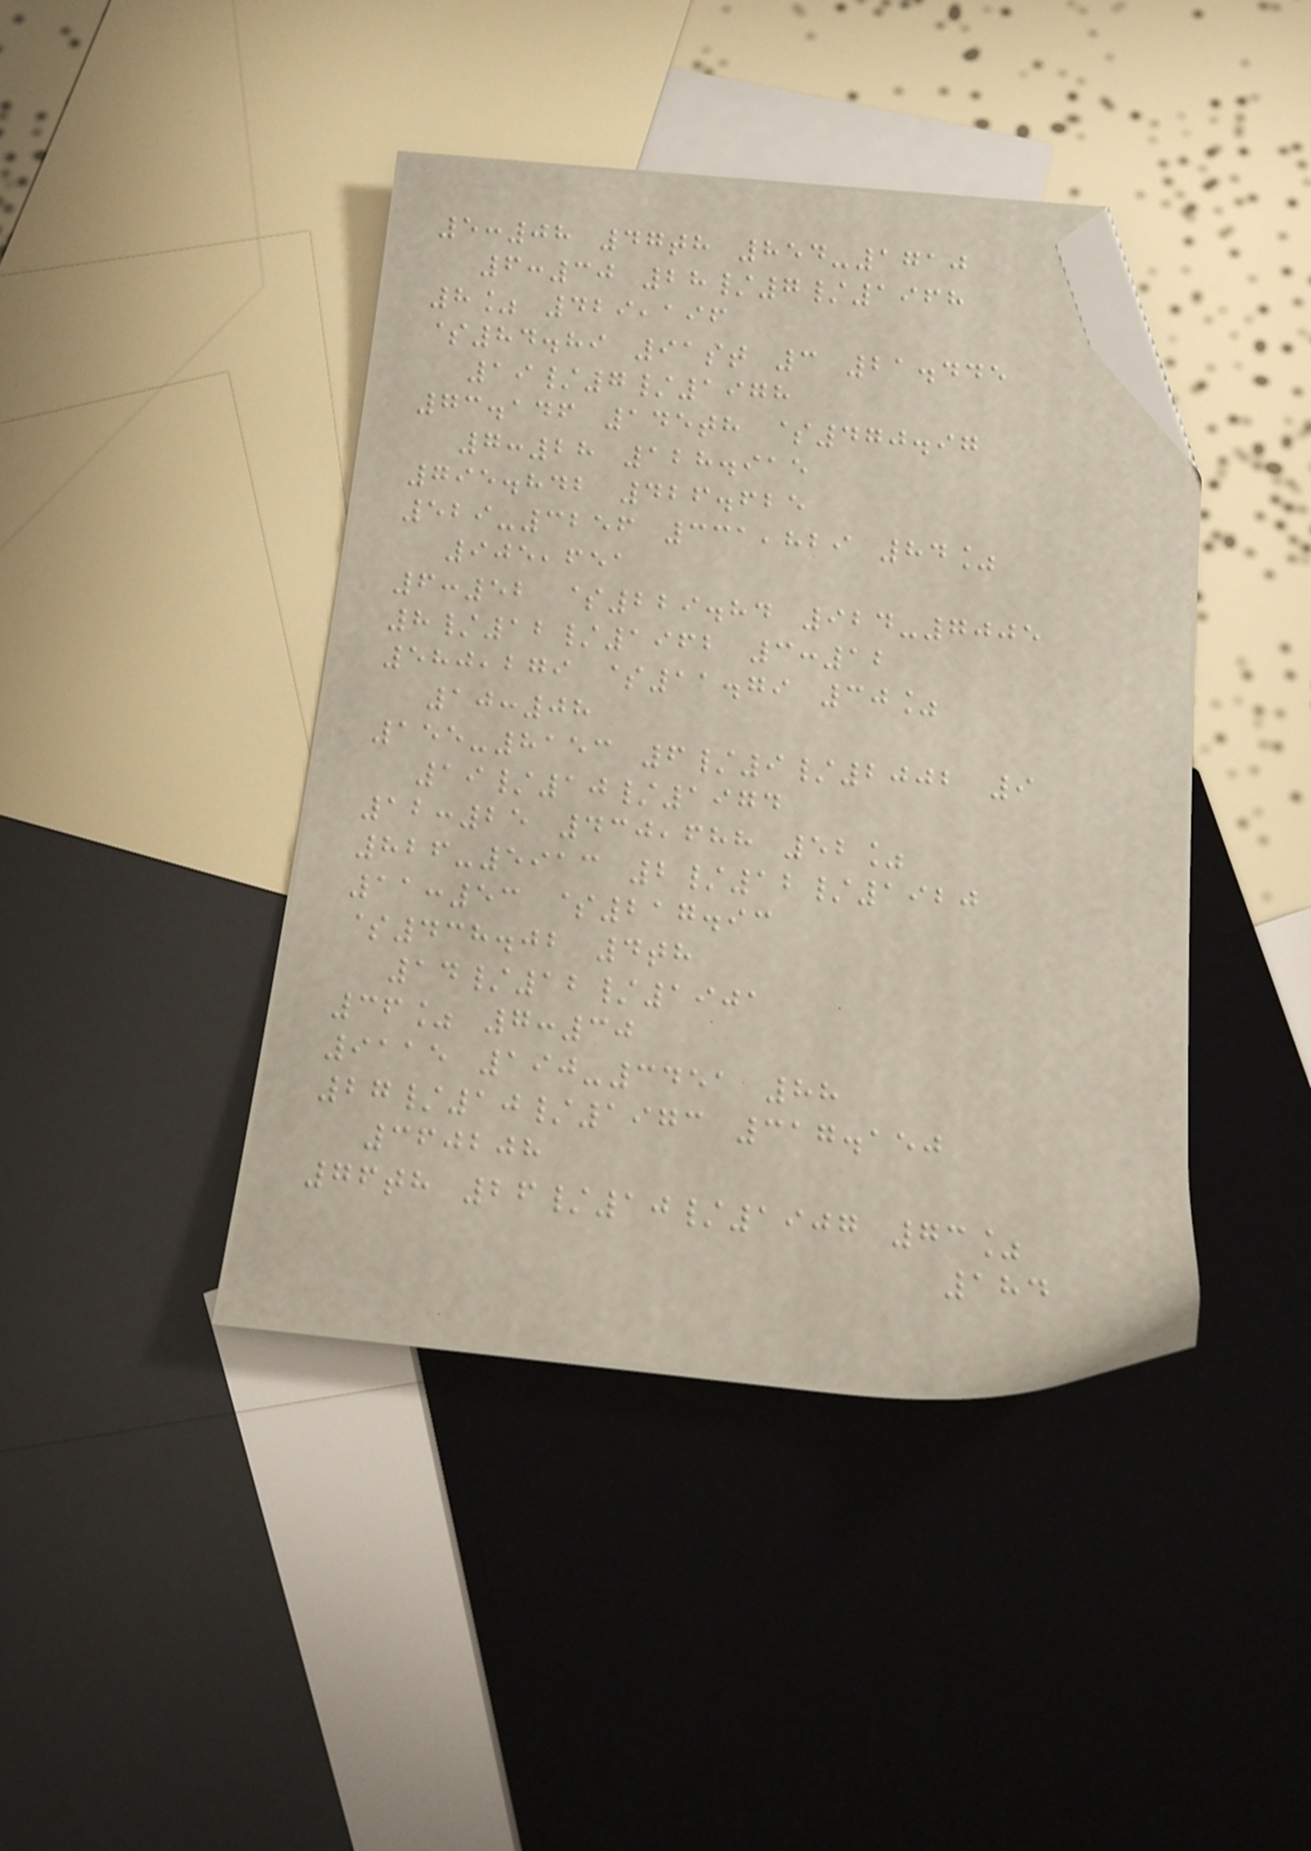5:08 47th 854-1710
6:30 28/7/1968
8% 429,196
$84.89 91st 3 21.445
19/7/1978
73.146 145th $470.97
7:28 128.915
795.842 426.625
529-3256 331,829 84%
905,651
6:52 $229.84 924-7005
8/12/1962 3:12
580,279 $11.79 30%
10:08
155-8153 6/9/2002 9
19/10/1974
12:25 430,688 52%
826-5913 2/12/1920
11:53 $217.93
$438.02 4th
14/12/1901
36% 7:30
9115 190-3451 88
27/10/1973 317.150
360208
76th 26/10/1907 73%
184
